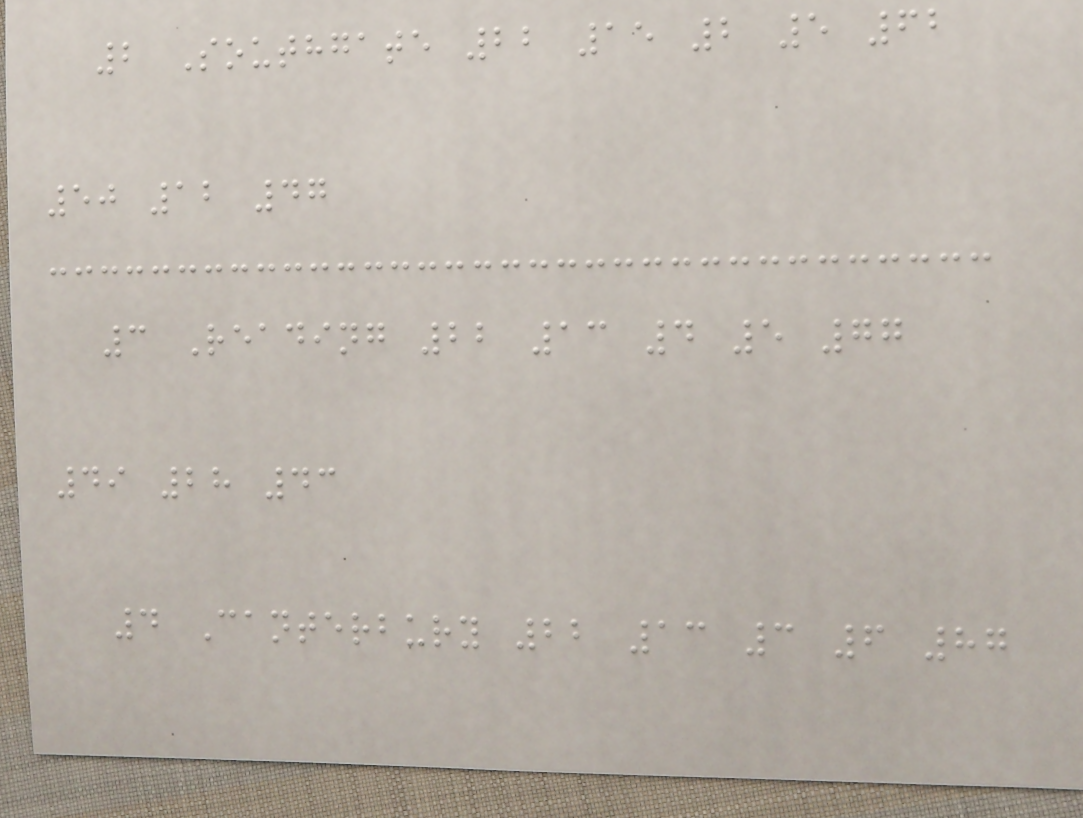2 Southgate 22 15 2 5 62
50 12 47
3 Reading 22 13 4 5 77
49 28 43
4 Canterbury 22 13 3 6 87
